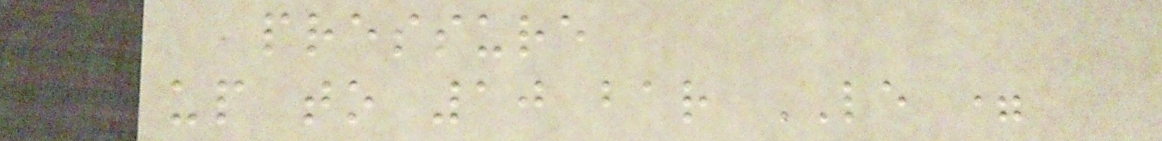pressure
up to 10 bar LE =
